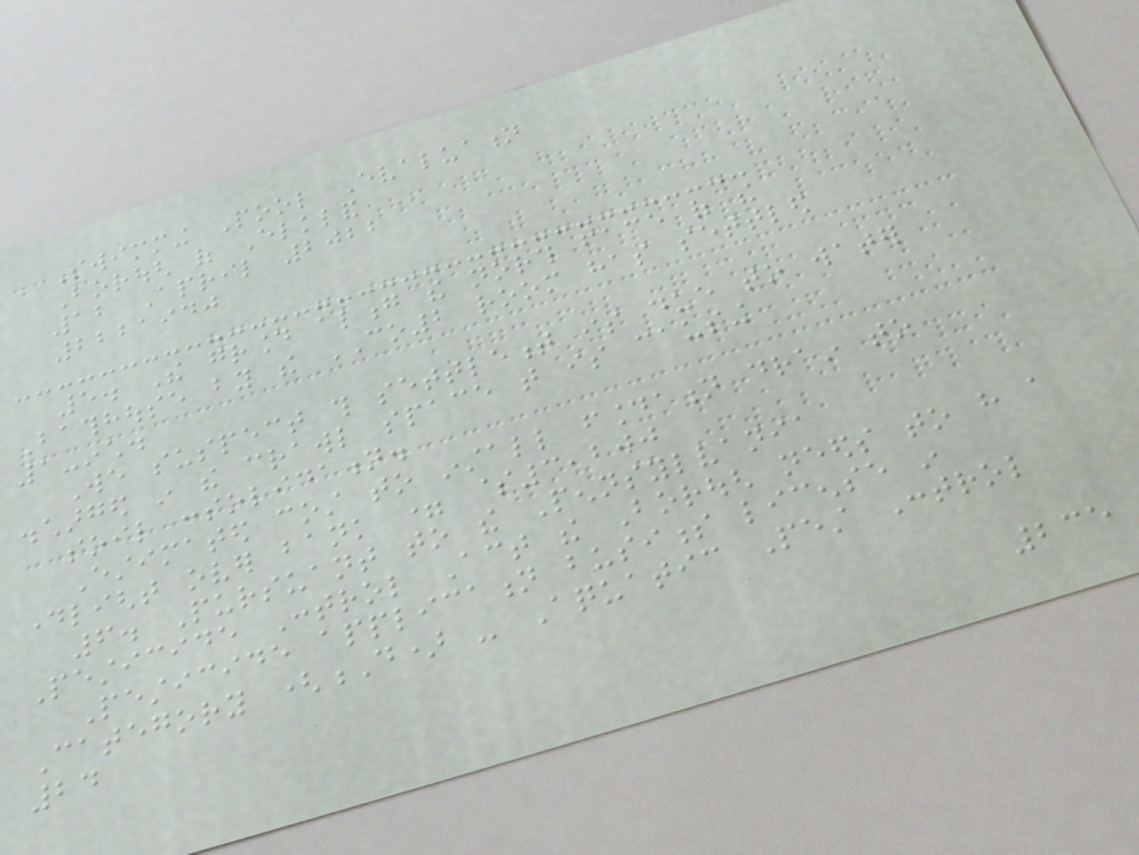Swimming Pool Evaluation
Borough of Elkland
12 April 2022
2221940
5. The ground along the north face of the
Bathhouse by the CO2 room has settled
1-inch.
We suspect this settlement is due to water
discharged in the crawl space that is causing
soil consolidation.
Estimated cost to install foundation drain to
daylight over bank = $3,200
6. Pursuant to the Pennsylvania
Pesticide Control Act the Borough needs to have a
Pesticide application business license in
Category (D) - Aquatic Pest Control
24
235
